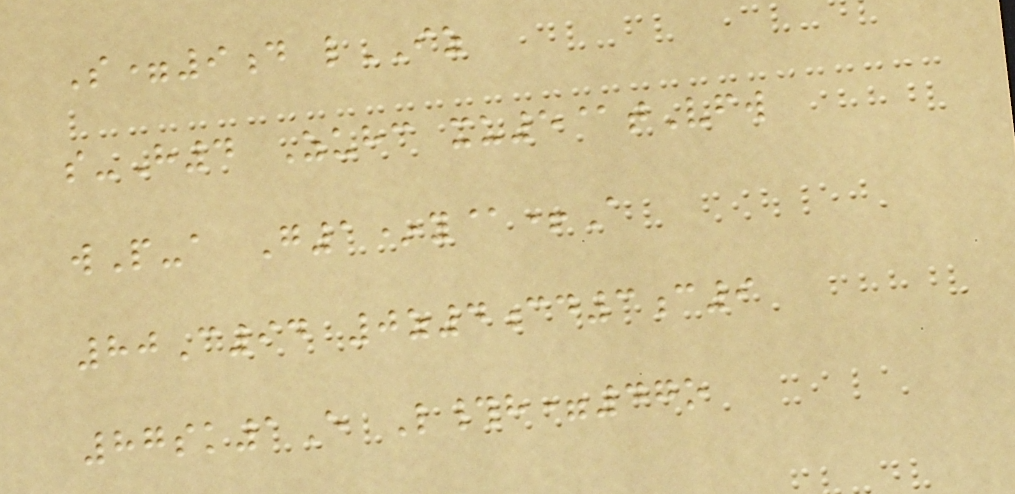S=9d lIZ
s-H4 Zuhc xu5@tVfw
wP-a G1*y@+A
80C94 0z4cd3c9
87sk1E L#h=47o
